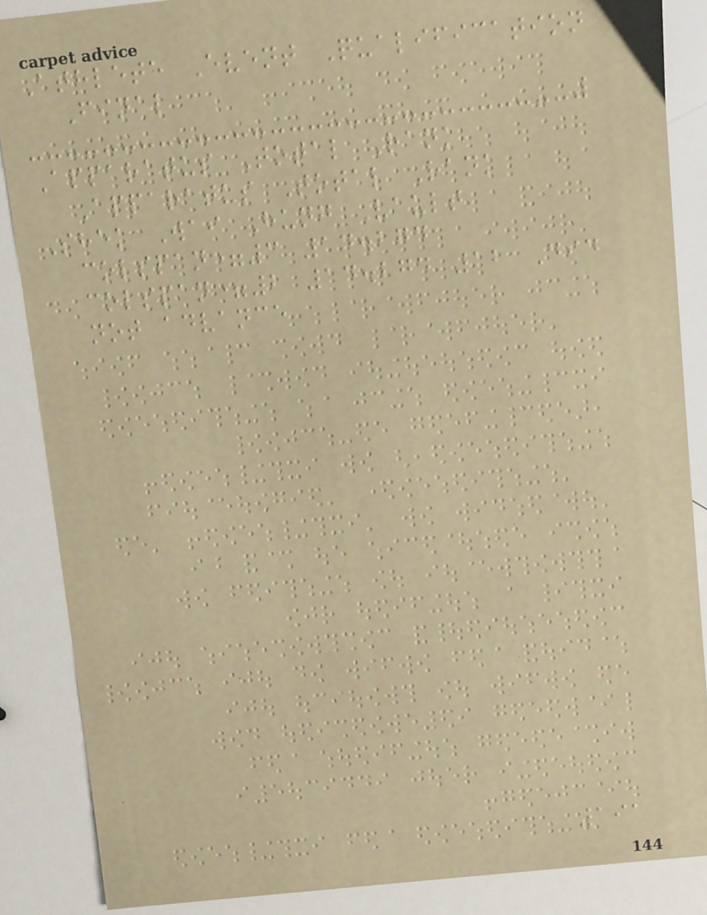Athlete Event Qualification
Final
Apparatus Total Rank
Apparatus Total Rank
Shek Wai Hung Vault
colspan=3 14.274
colspan=2 14.274 12 Did
not advance
191
